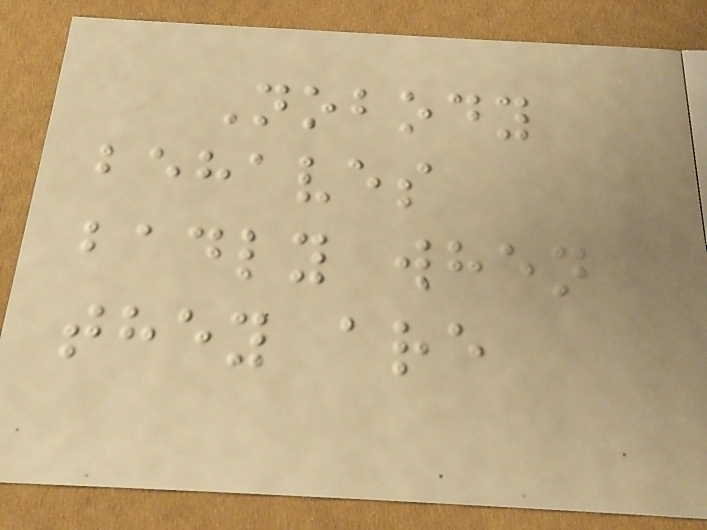Nobody
behaves
badly when
they are
